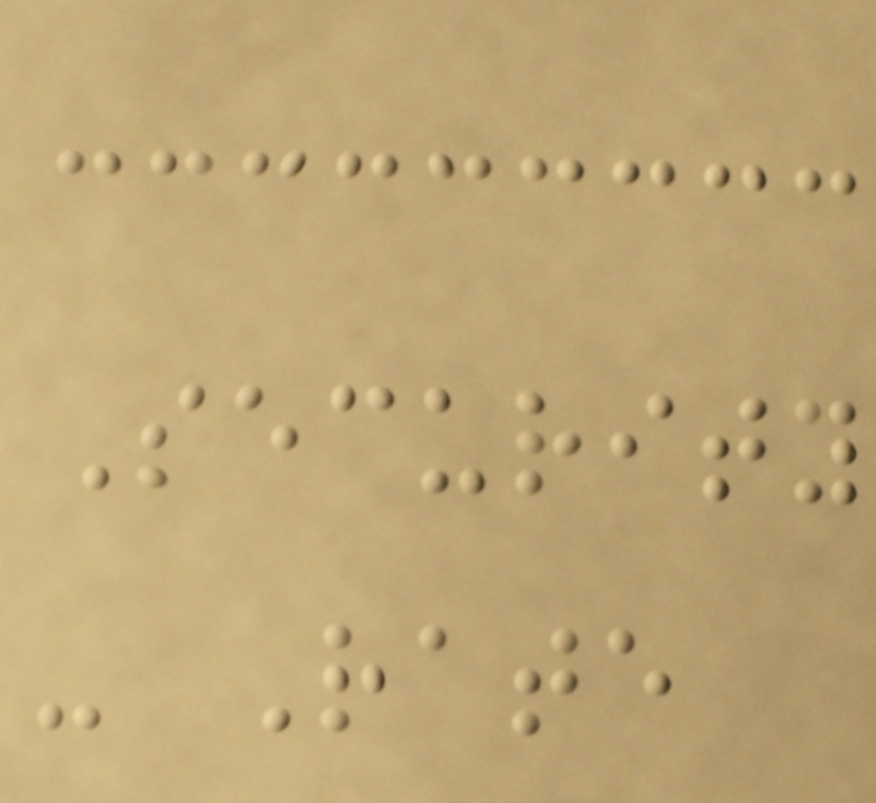Security
- Rate
